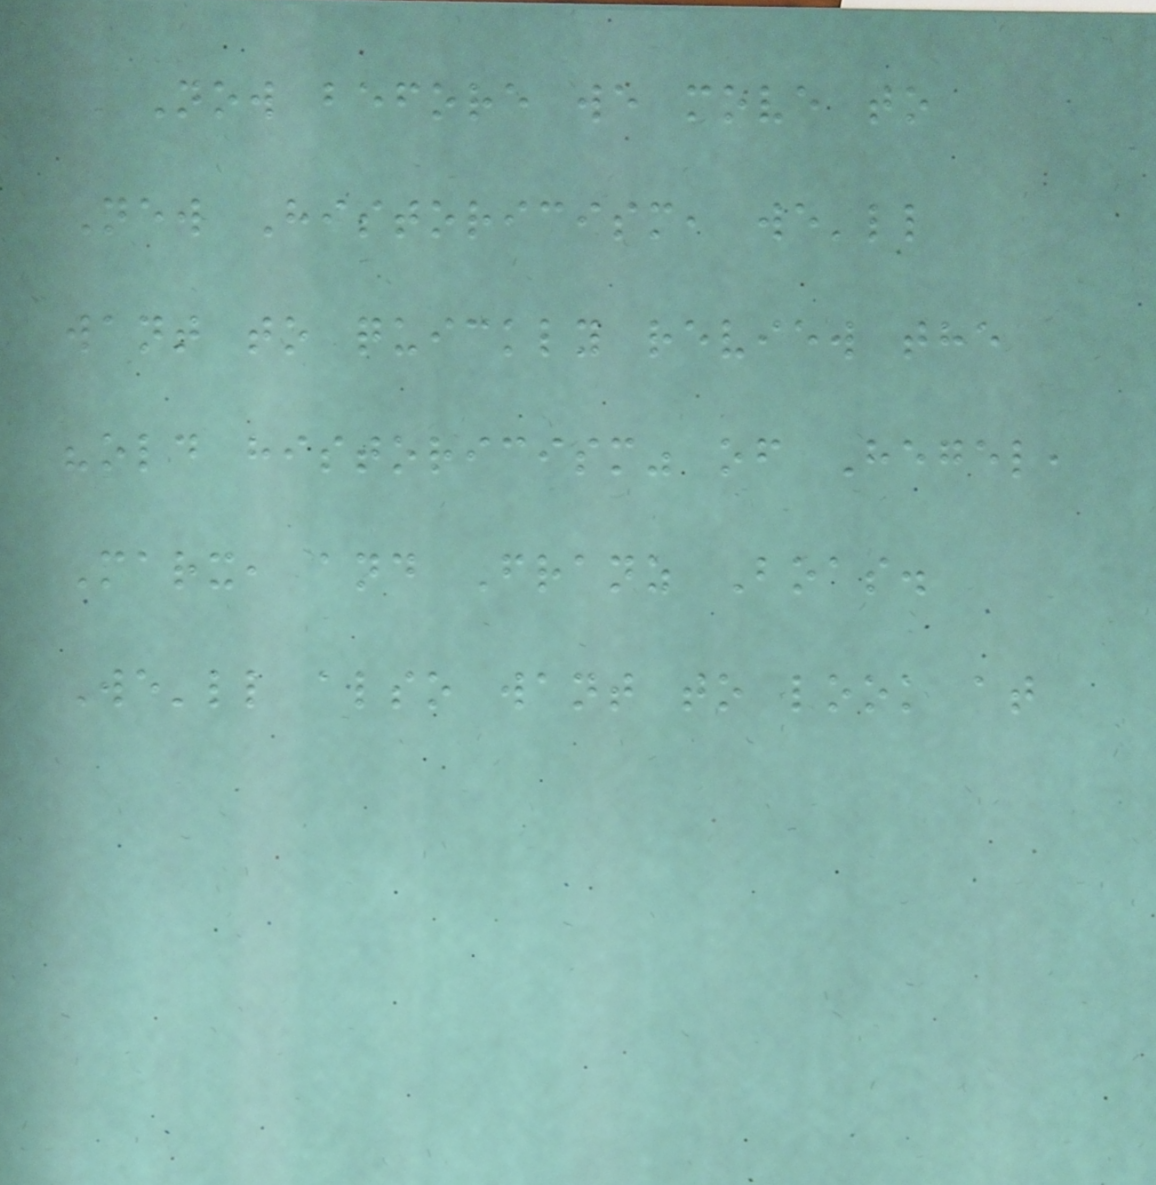Now before we move to
New Historicism, we'll
want to quickly review the
"old historicism" of Hegel,
Marx, and Franz Boas.
We'll also want to look at
